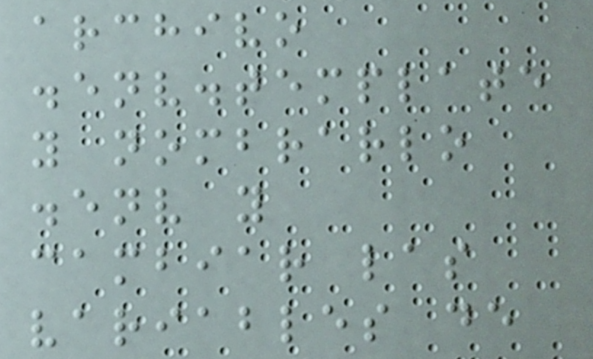archivo
.env.template
y nombrarlo
.env y
cambiar las
variables de
